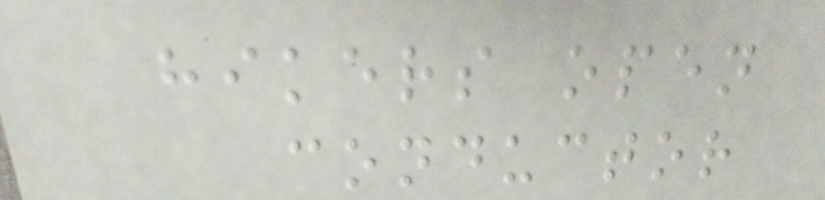hikers open
conductor
